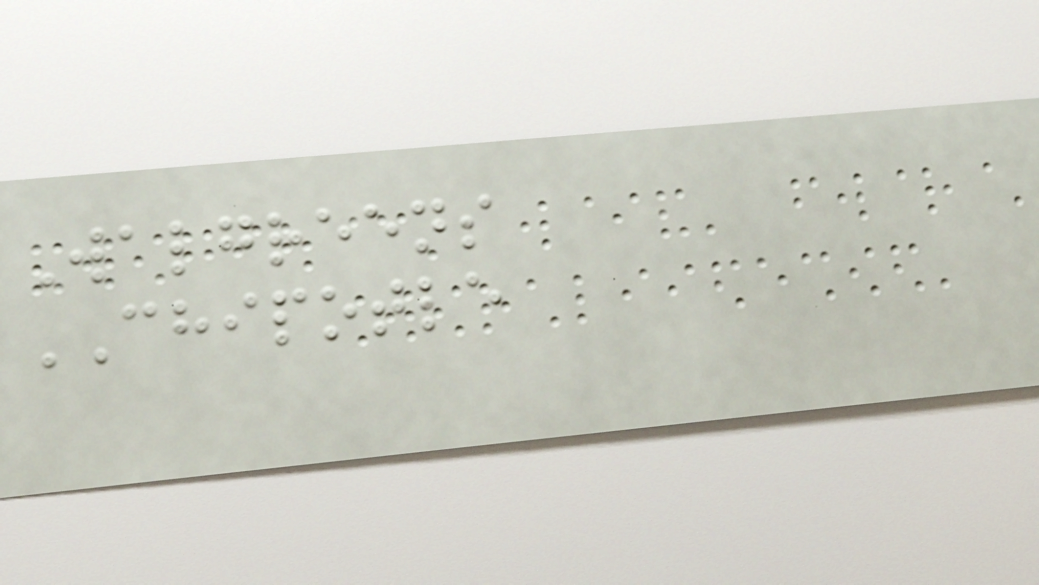Walgreens
CHIPOTLE
